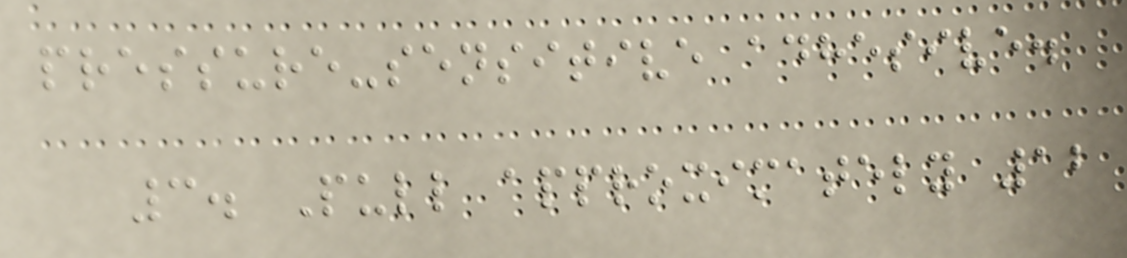pressure-sensitive adhesive.
3. Pull approximately 12
